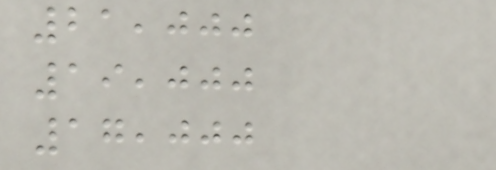21,000
19,000
17,000
